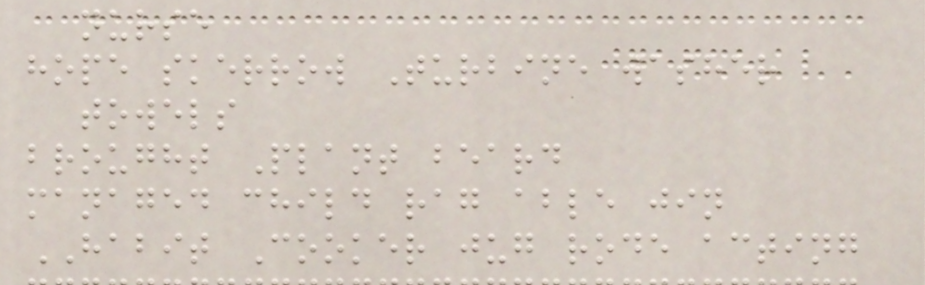nurse
hope skerrow Turbine washer
towels
brought Plant beard
managed child rag able jin
HABIT Cooker jug rode acting
